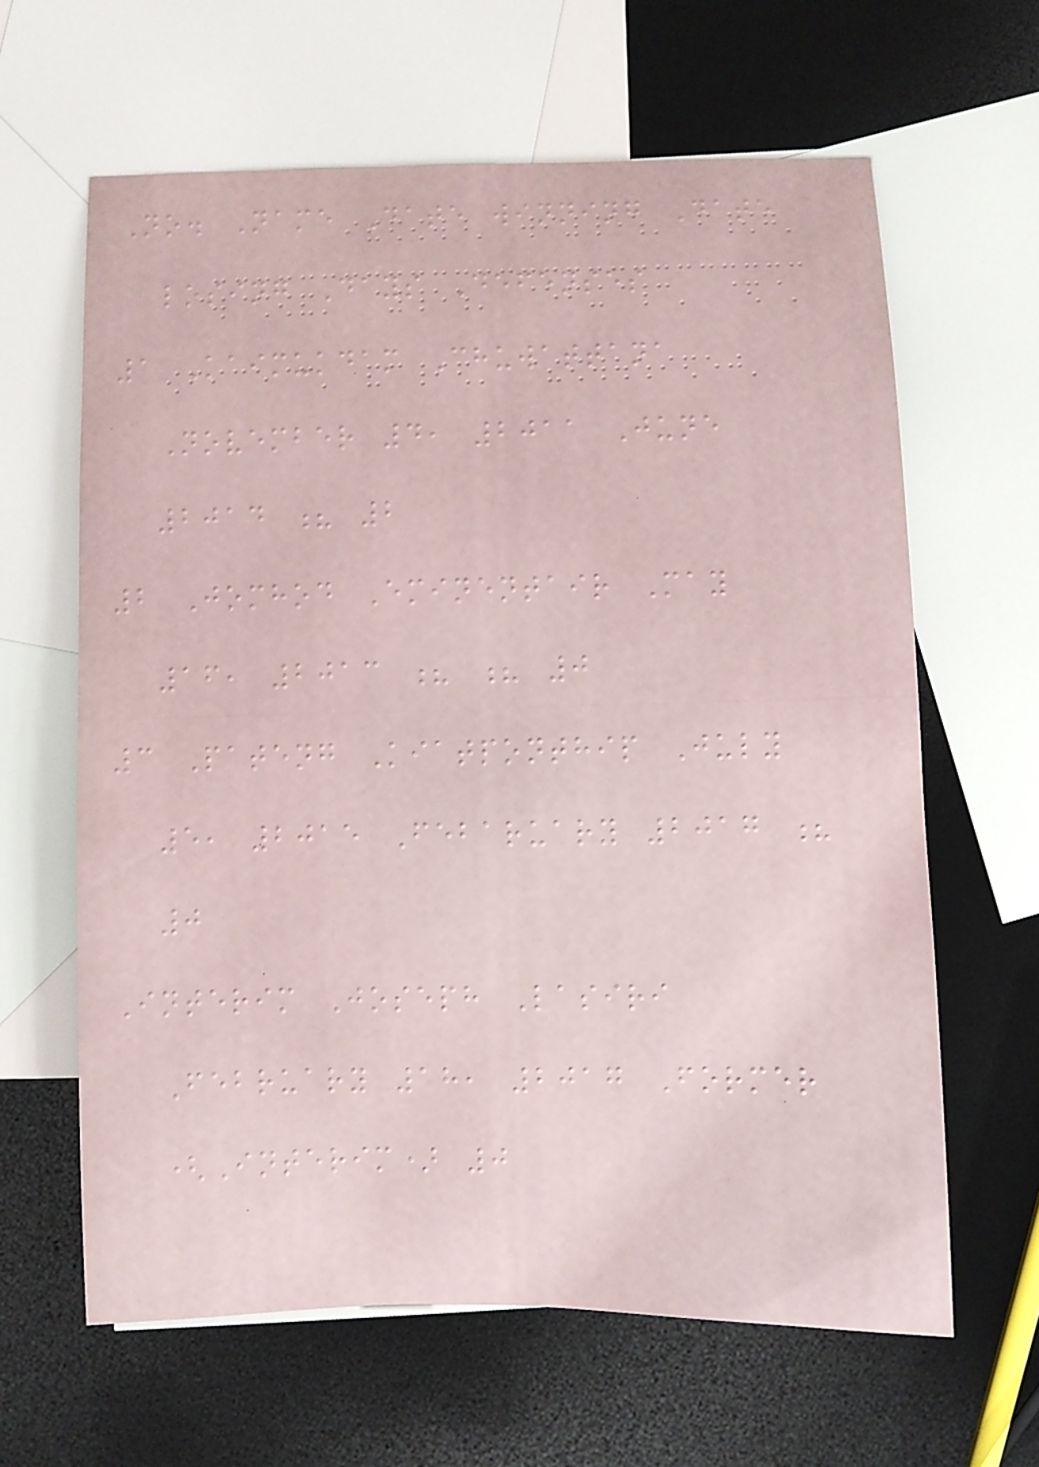No. Name Date winning Date
losing Days Defenses
1 Kaimukdam Chuwattana
November 4, 2011 June
2014 ? 2
2 Jomhod Eminentair May
16, 2013 ? ? 0
3 Pateng Kiatponthip July
5, 2015 Febaruary 2017 ?
0
Interim Joseph Lasiri
February 18, 2017 Former
(Interim) 0
